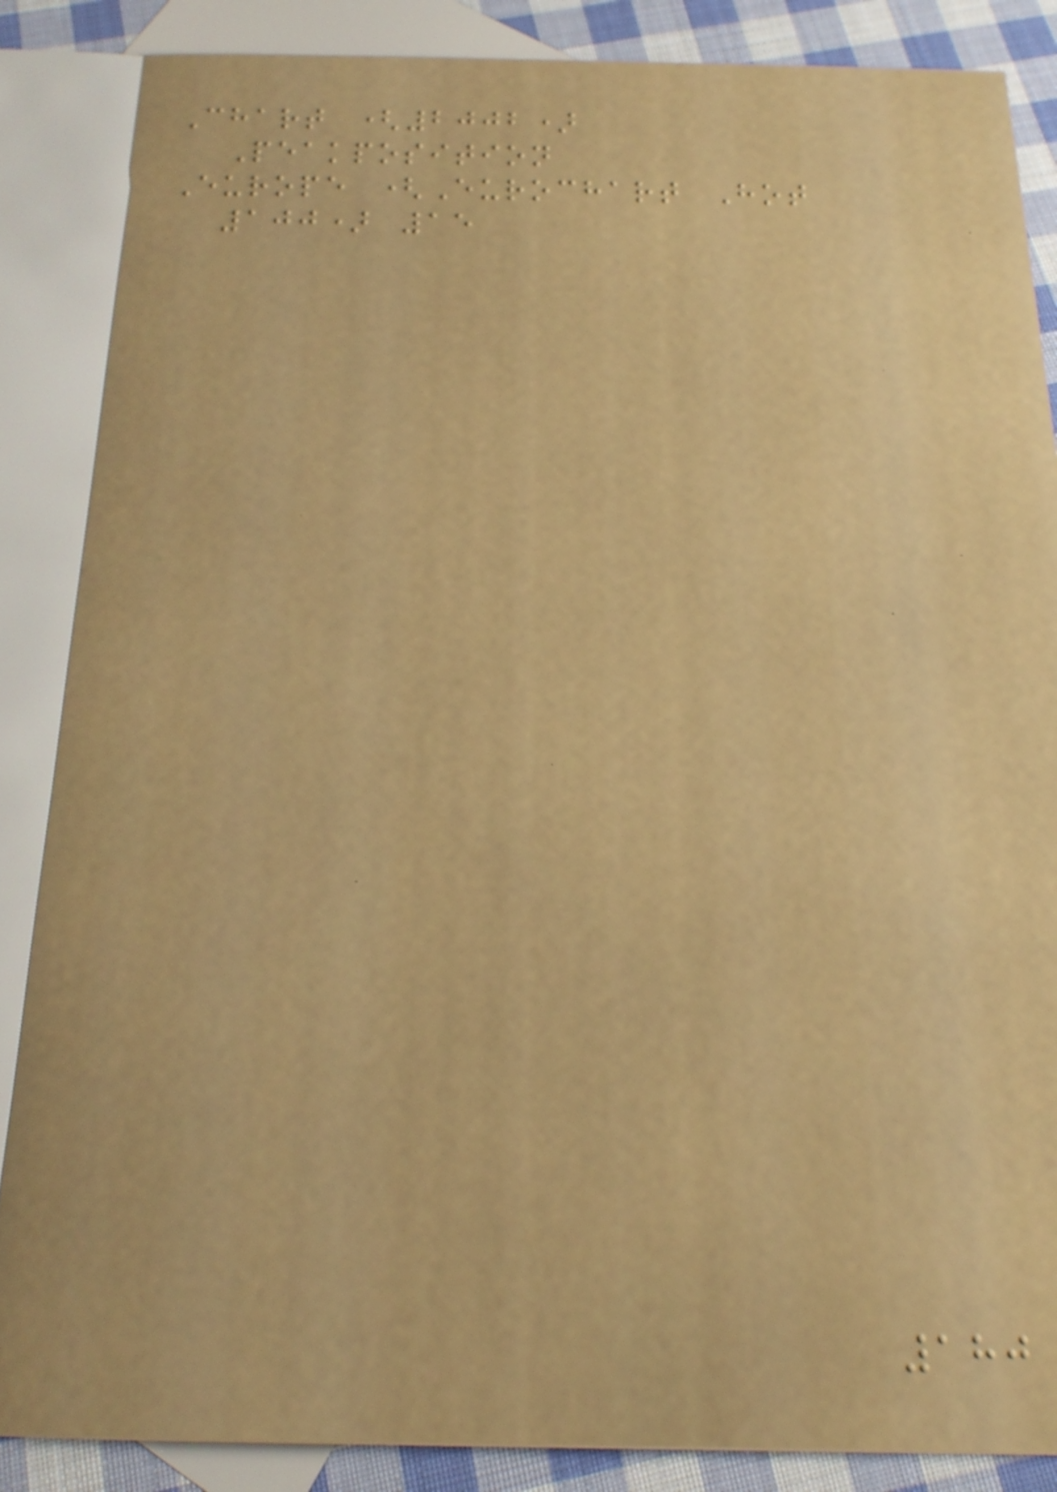Chart (2002)
Peakposition
Europe (Eurochart Hot
100) 15
180
